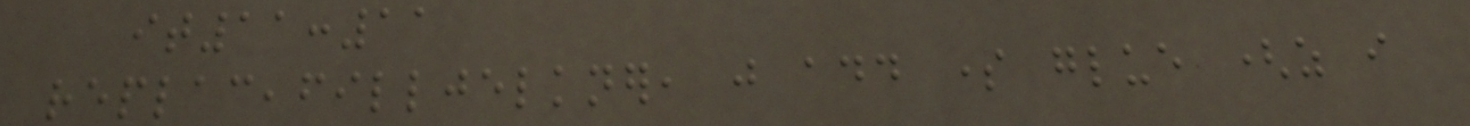it11:11
replaceafilljelkner, just add some glue (as i
